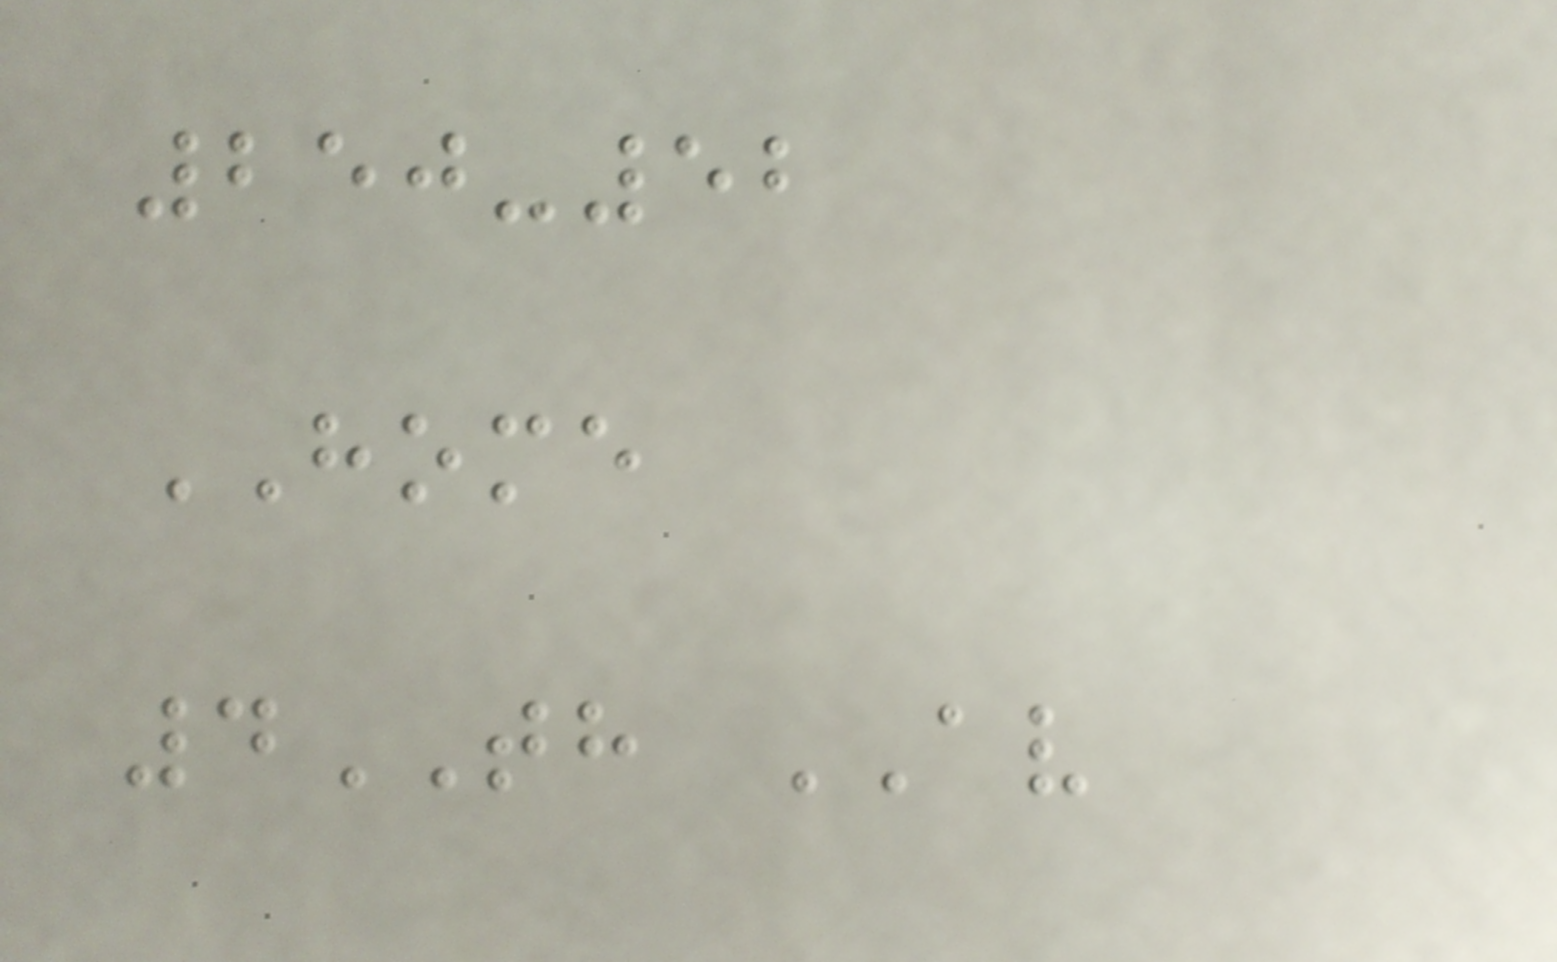250-52
HOME
4TH AV
